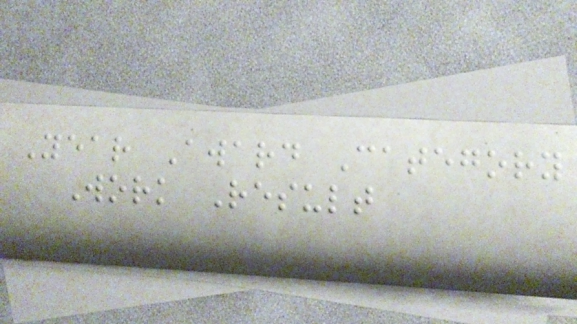Year Award Category
Work Result
